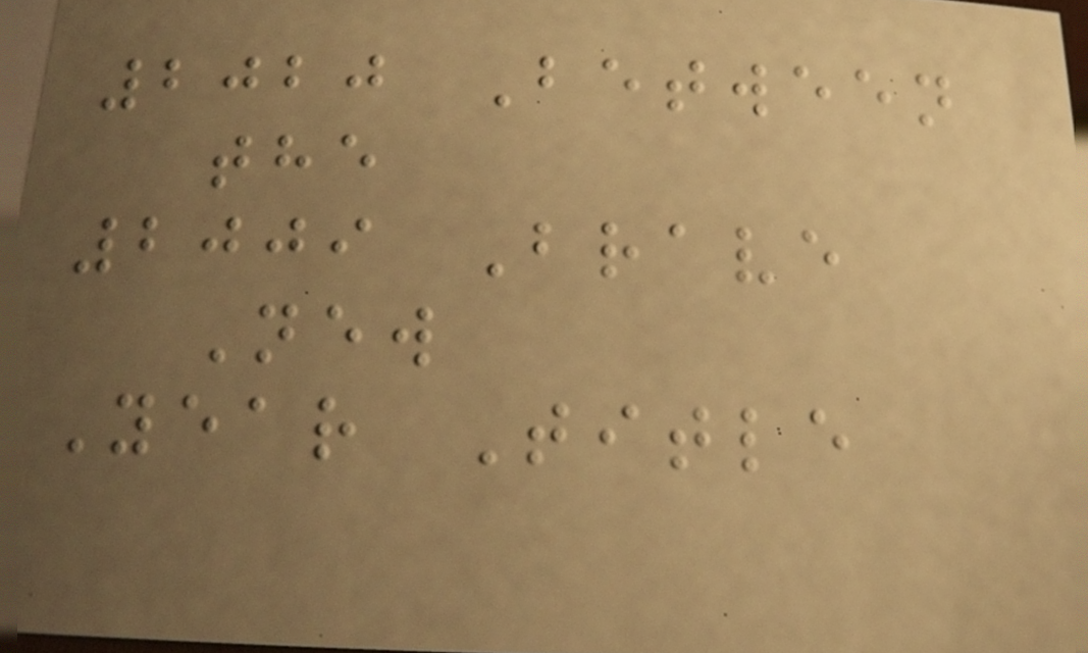2020 Between
the
2009 Brave
New
Year Title
